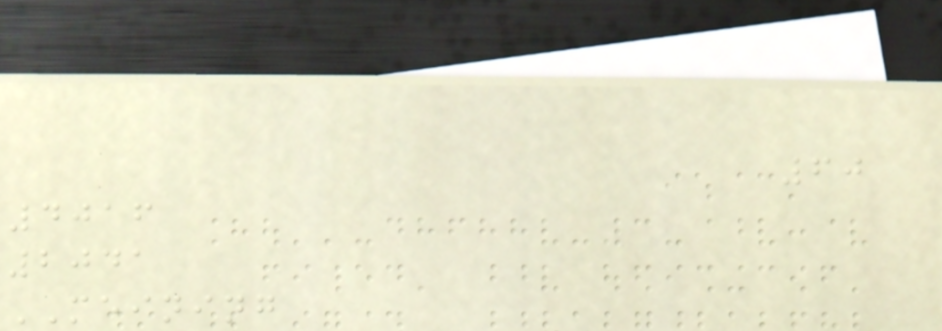60
4016
2041
MEINING
